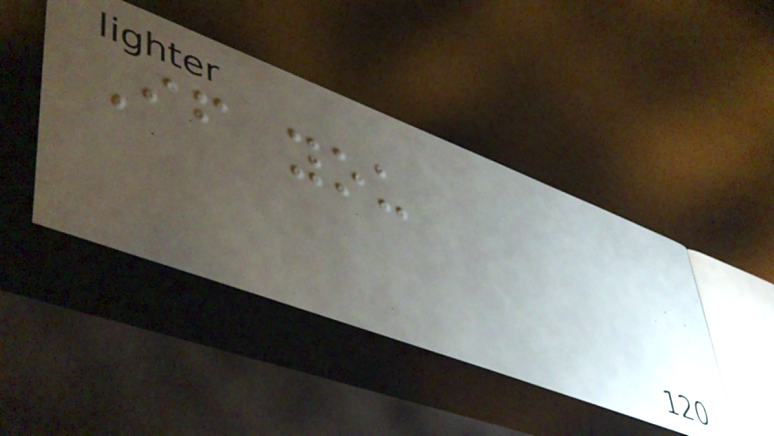If you
